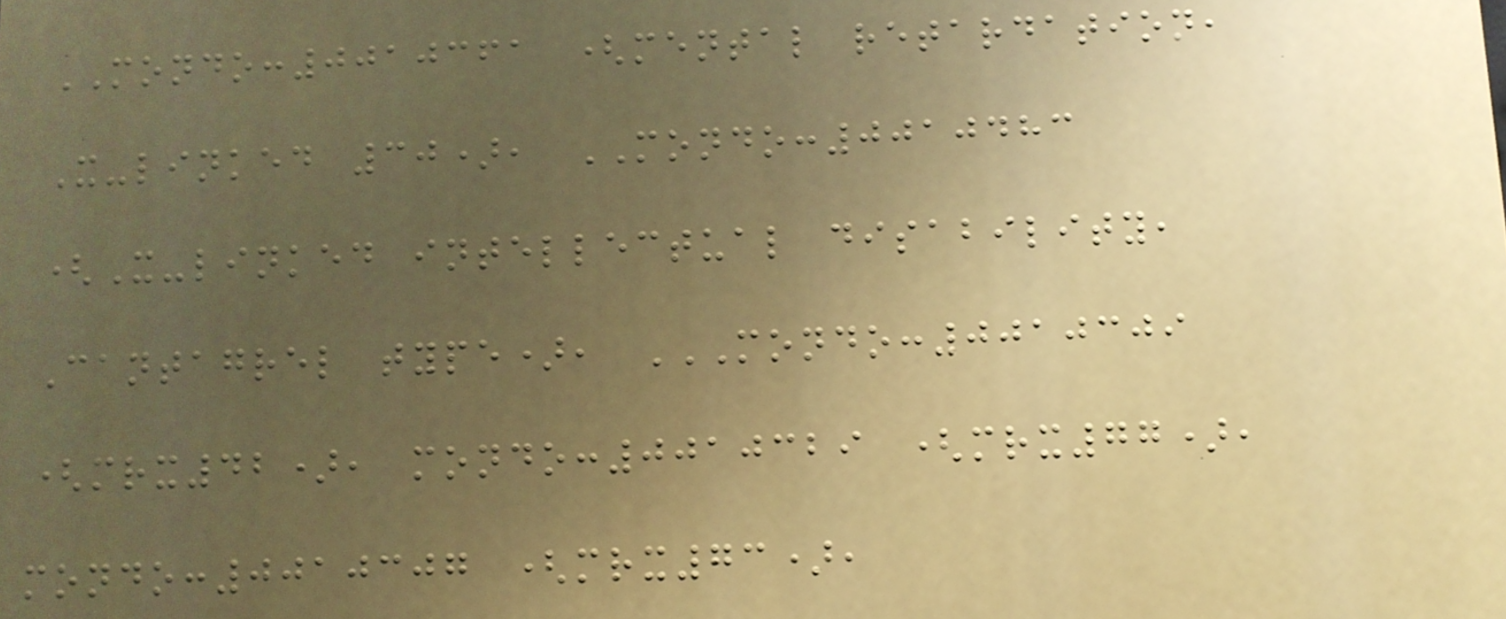MONDO:0010361 (mental retardation,
X-linked 30), MONDO:0010483
(X-linked intellectual disability,
Cantagrel type), MONDO:0010309
(MRX42), MONDO:0010329 (MRX77),
MONDO:0010307 (MRX73),
